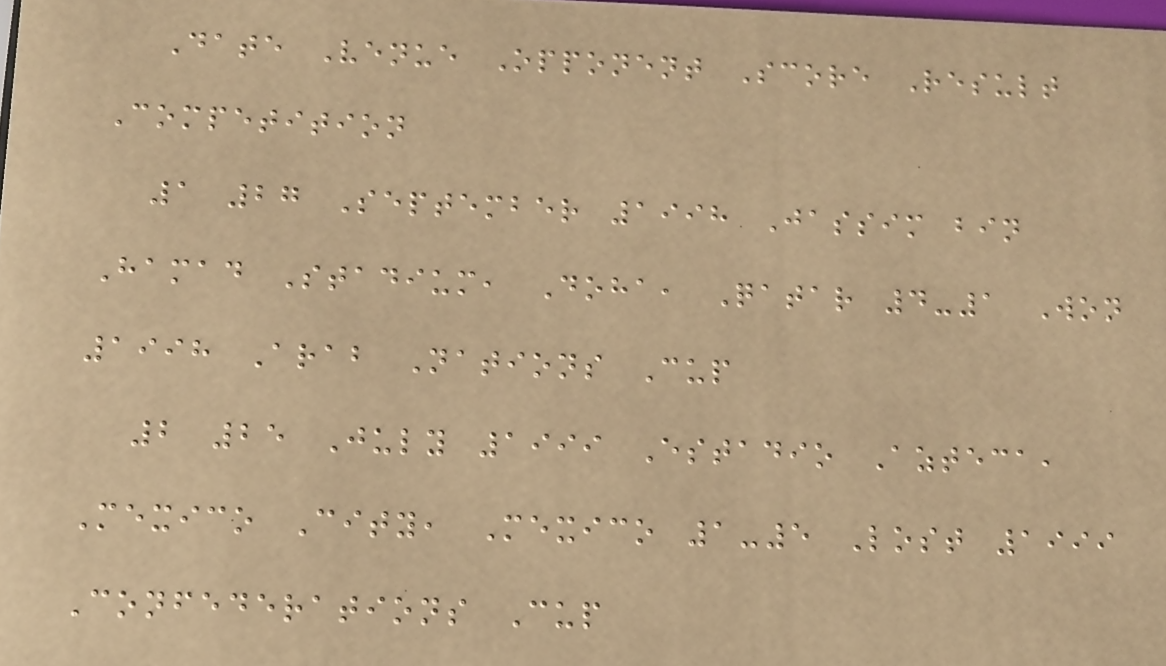Date Venue Opponent Score Result
Competition
1 27 September 1998 Jassim bin
Hamad Stadium, Doha, Qatar 4-1 Won
1998 Arab Nations Cup
2 25 July 1999 Estadio Azteca,
Mexico City, Mexico 1-5 Lost 1999
Confederations Cup
